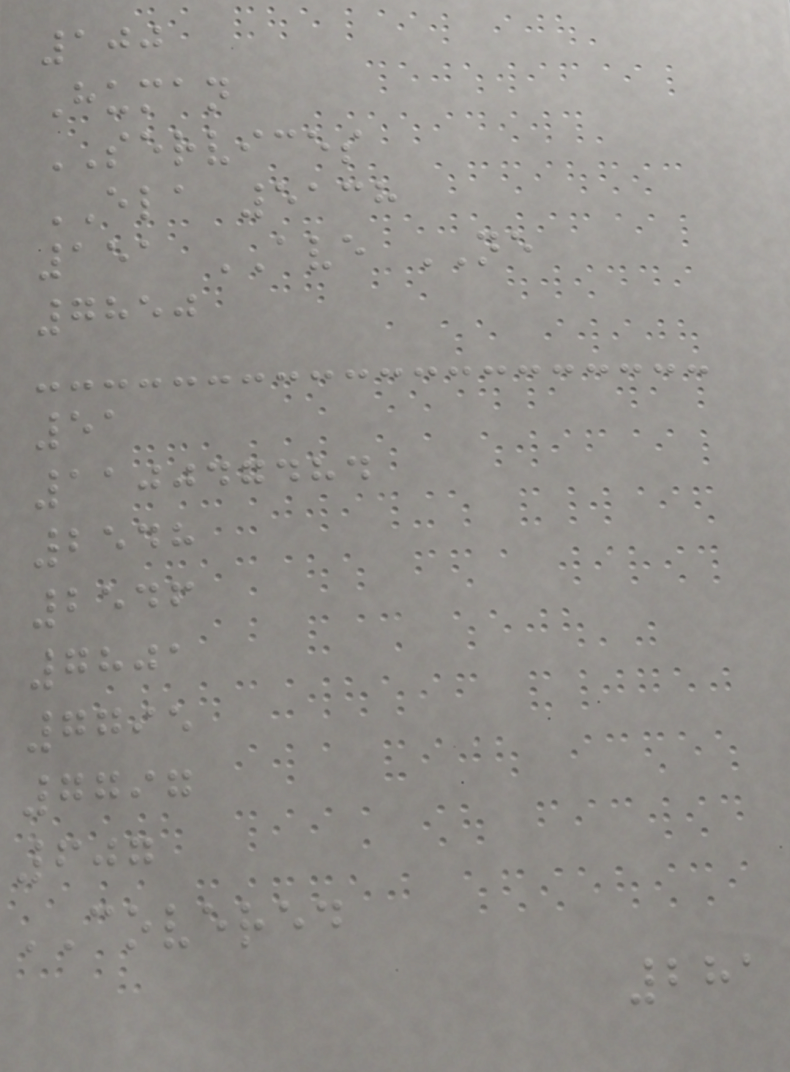100
Human
SERVICES
ELA 5138
151 AVE NE
7850
51
110047484
2548
2546
7801
7795
7797
607
COVERED
281
